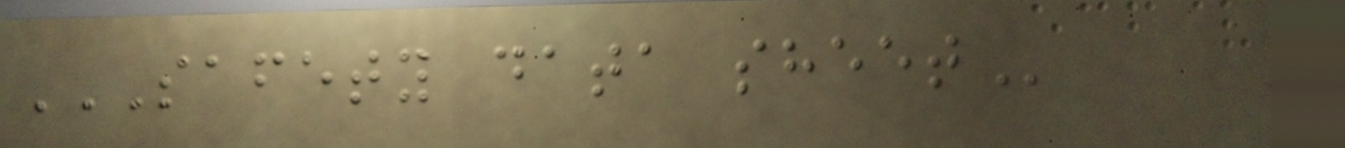SAFETY DATA SHEET
